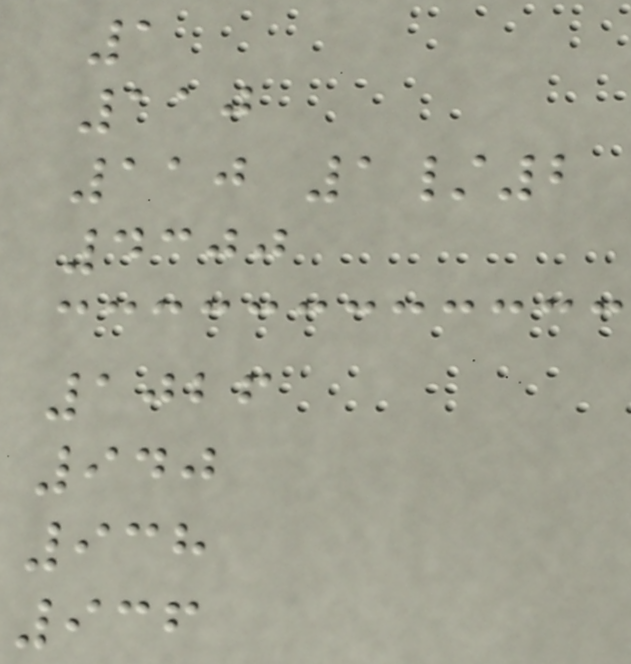1
110
110 1/2
4300
1026
940
938
936
